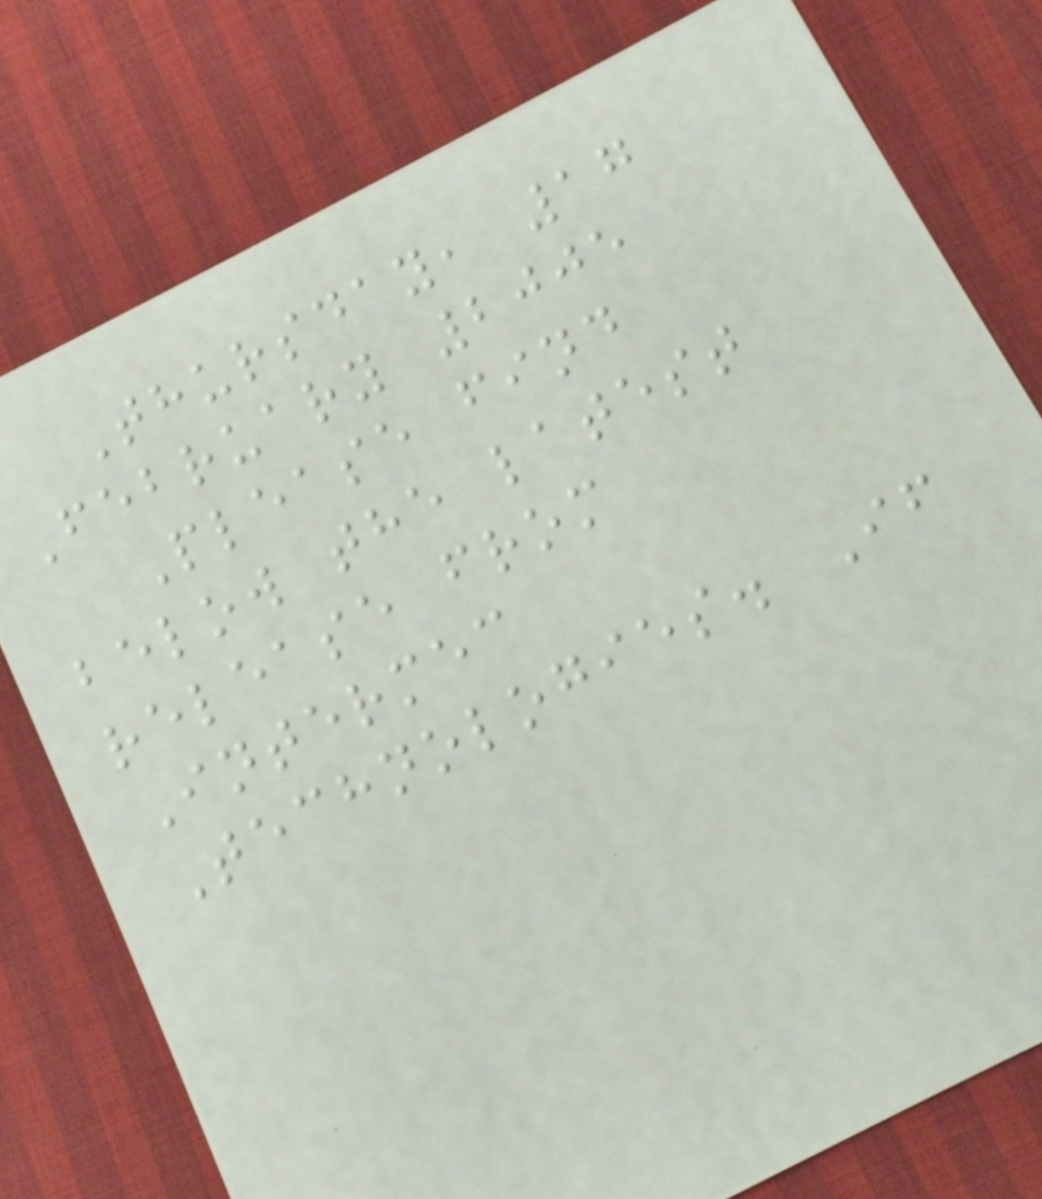Thursday, 17
February 2005
Please find
below the latest
release from
Intermec
Technologies. If
